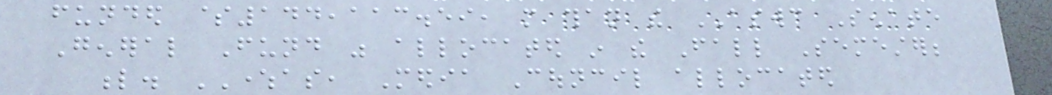funded $144,113.59, more than the ASWC Senate
General Fund was allocated in the Fall Semester;
l. WHEREAS, Media Council allocated
